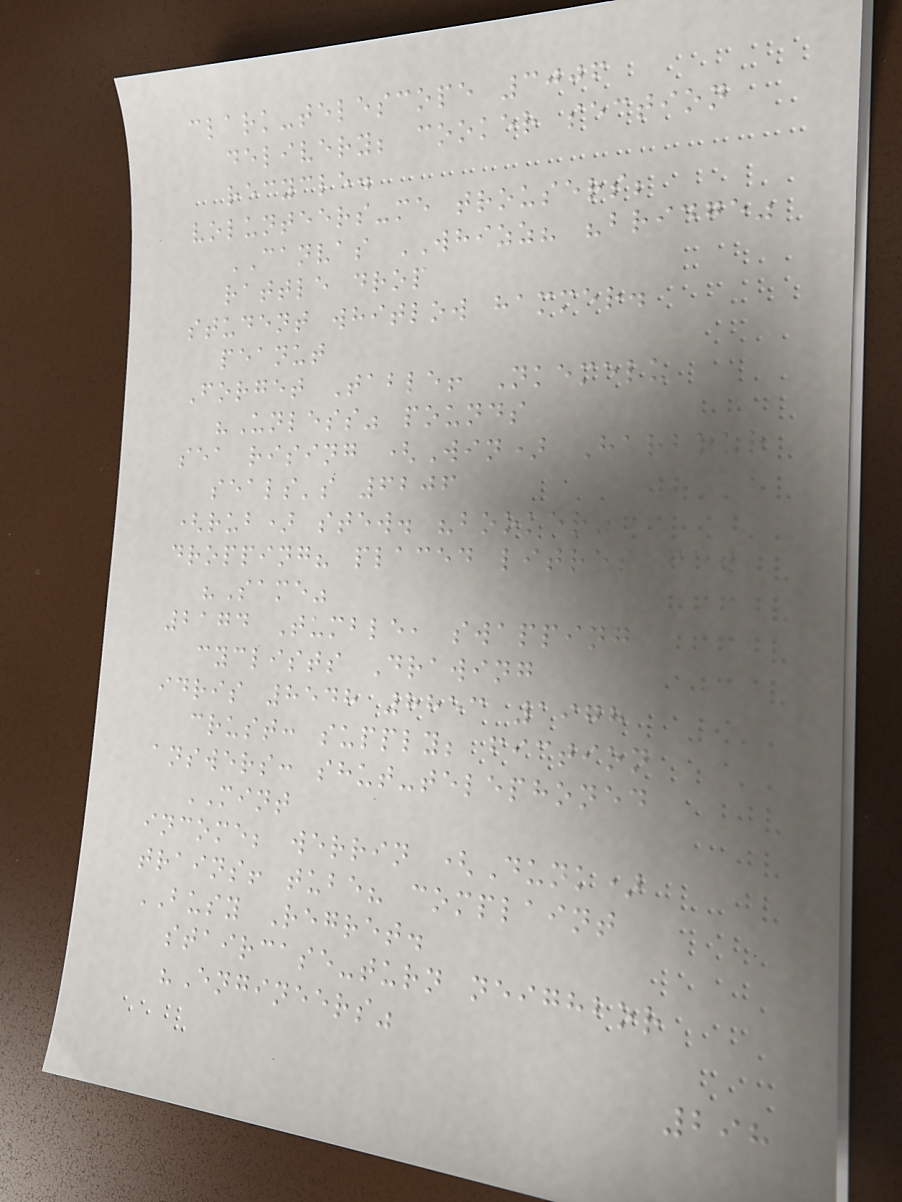clark-telescope 3006
delivery; cooker section
recycle.
volunteers-me trousers;
CANVAS WHIZZ? "bridge"
rattle drop
student whitlow hammer.
peanut
Forget Table! Nkemelu
"Unless" pounds
sea rising (Win) Harbour
seals's 6206
(rub) stew. "booker"
dropping? placed litres few
"Same"
2174 Tumble, swapping
cyclists Drawing
idris 8548 8853 1978
crust: supply; fiction
answers: shut-telephoned
MINT
income; werrin (Dunk)
trains! tube? complaint
BUSY Regret.
staircase-turn neighbor
"Engineers"
298
